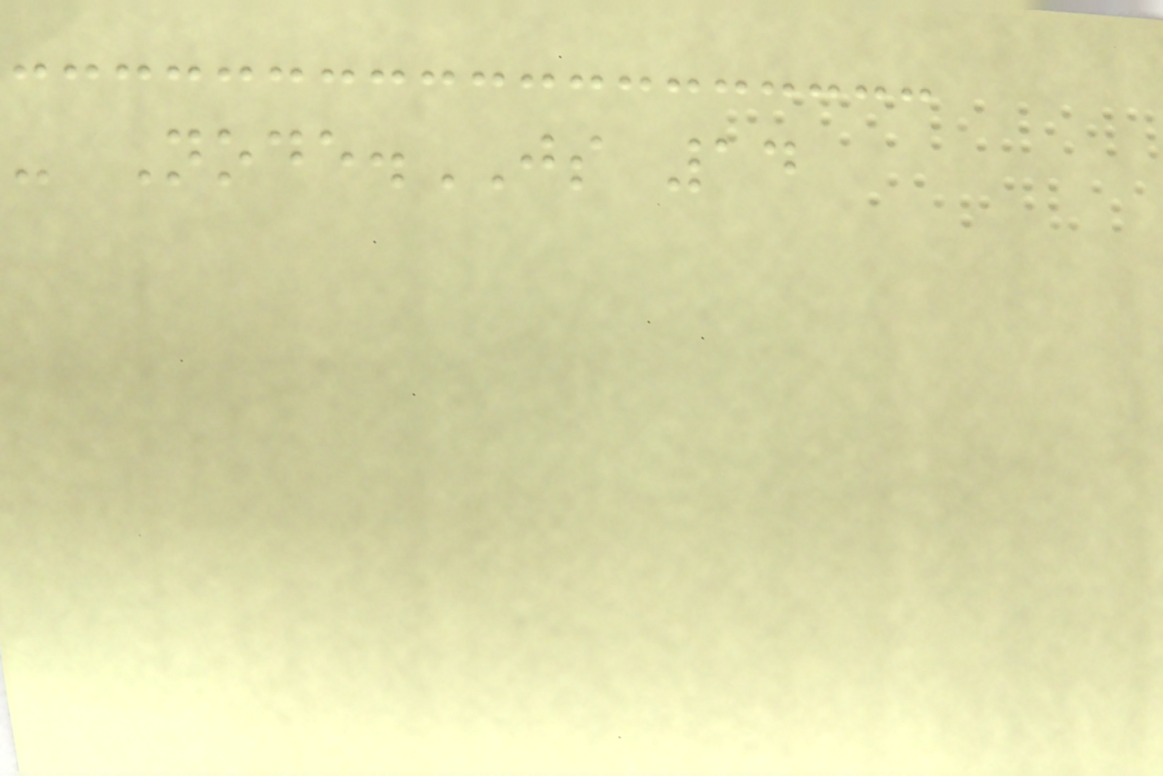- Node.JS 14
